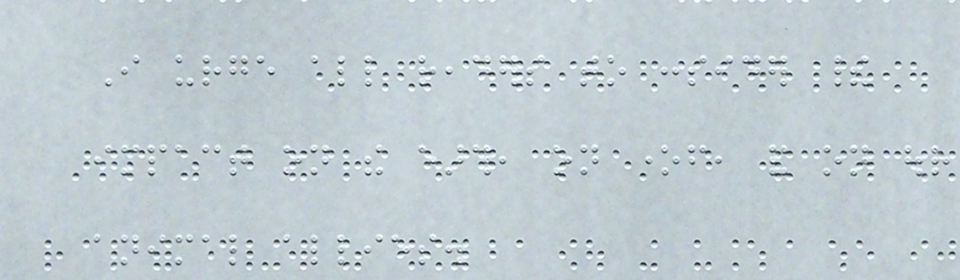I urge all readers to consider their
impact on the earth, on oneself, and on our
animal allies.
